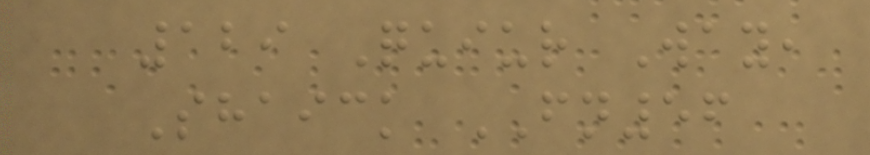129 Quiur Way,
Shaick FN56
